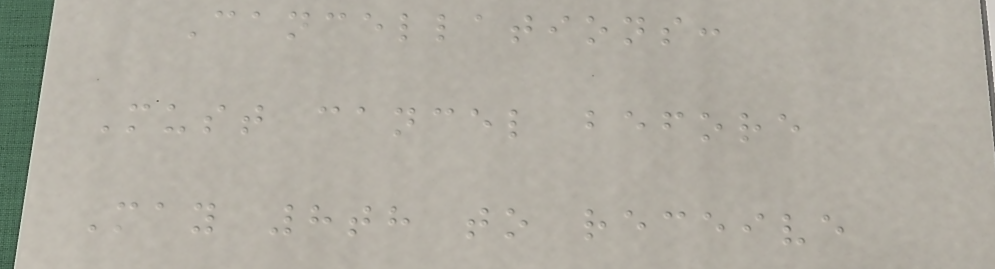Cancellations:
Must cancel before
May 8th to receive
